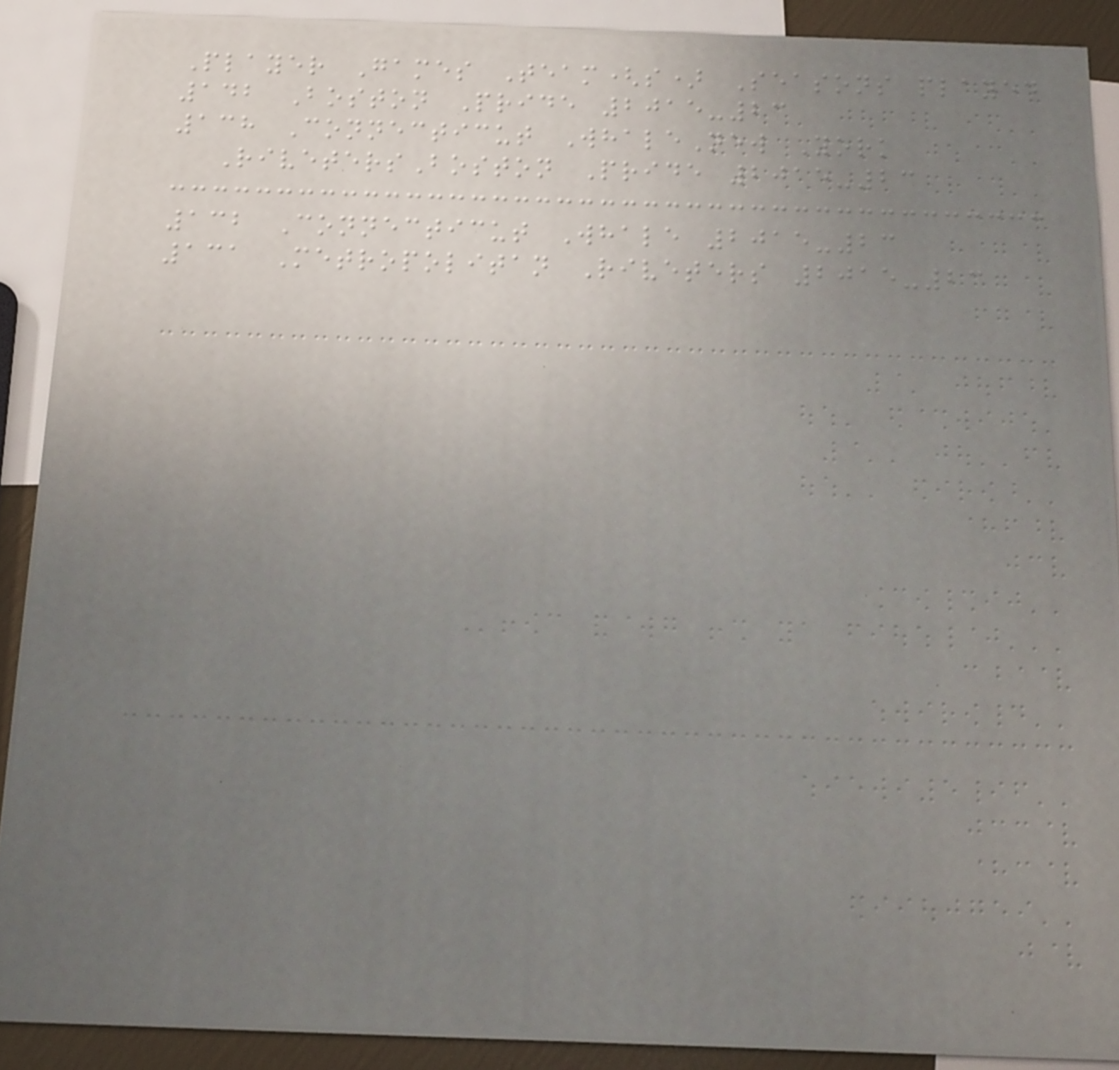Player Games Team(s) Seasons played
142 Boston Pride 2015-23
138 Connecticut WhaleNew York
RivetersBoston Pride 2015-23
132 Connecticut Whale 2015-23
131 Metropolitan Riveters 2015-23
